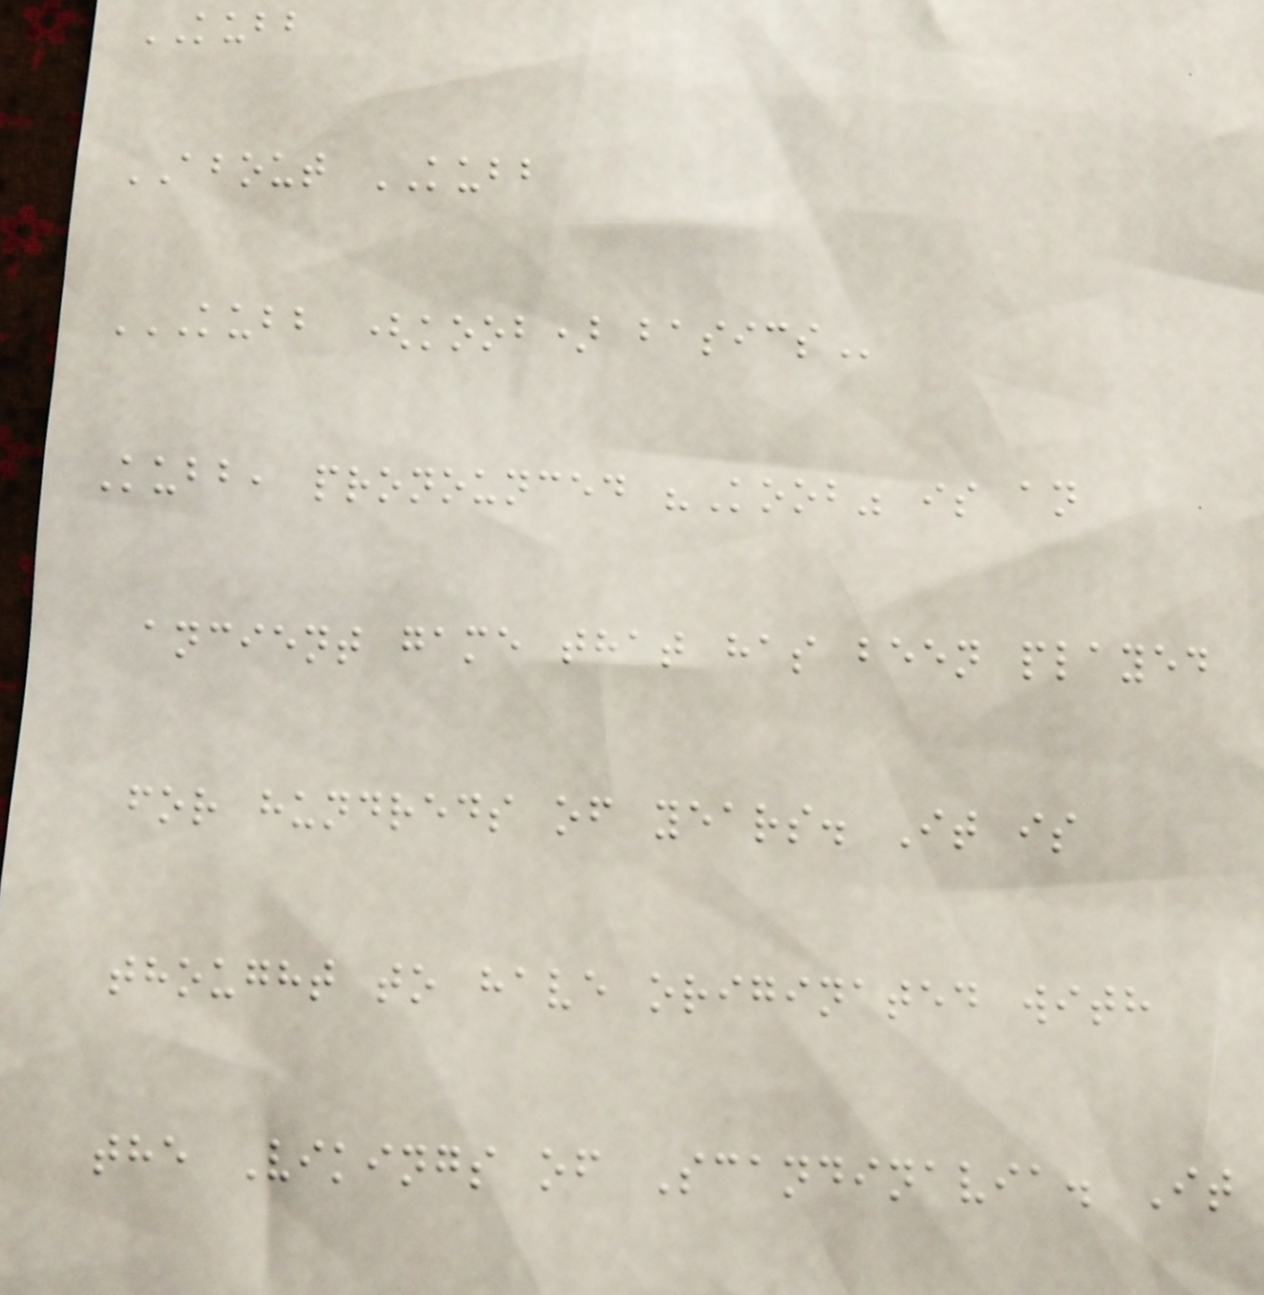KUBB
ABOUT KUBB
KUBB (KOOB) BASICS
Kubb, pronounced "Koob" is an
ancient game that has been played
for hundreds of years. It is
thought to have originated with
the Vikings of Scandinavia. It
